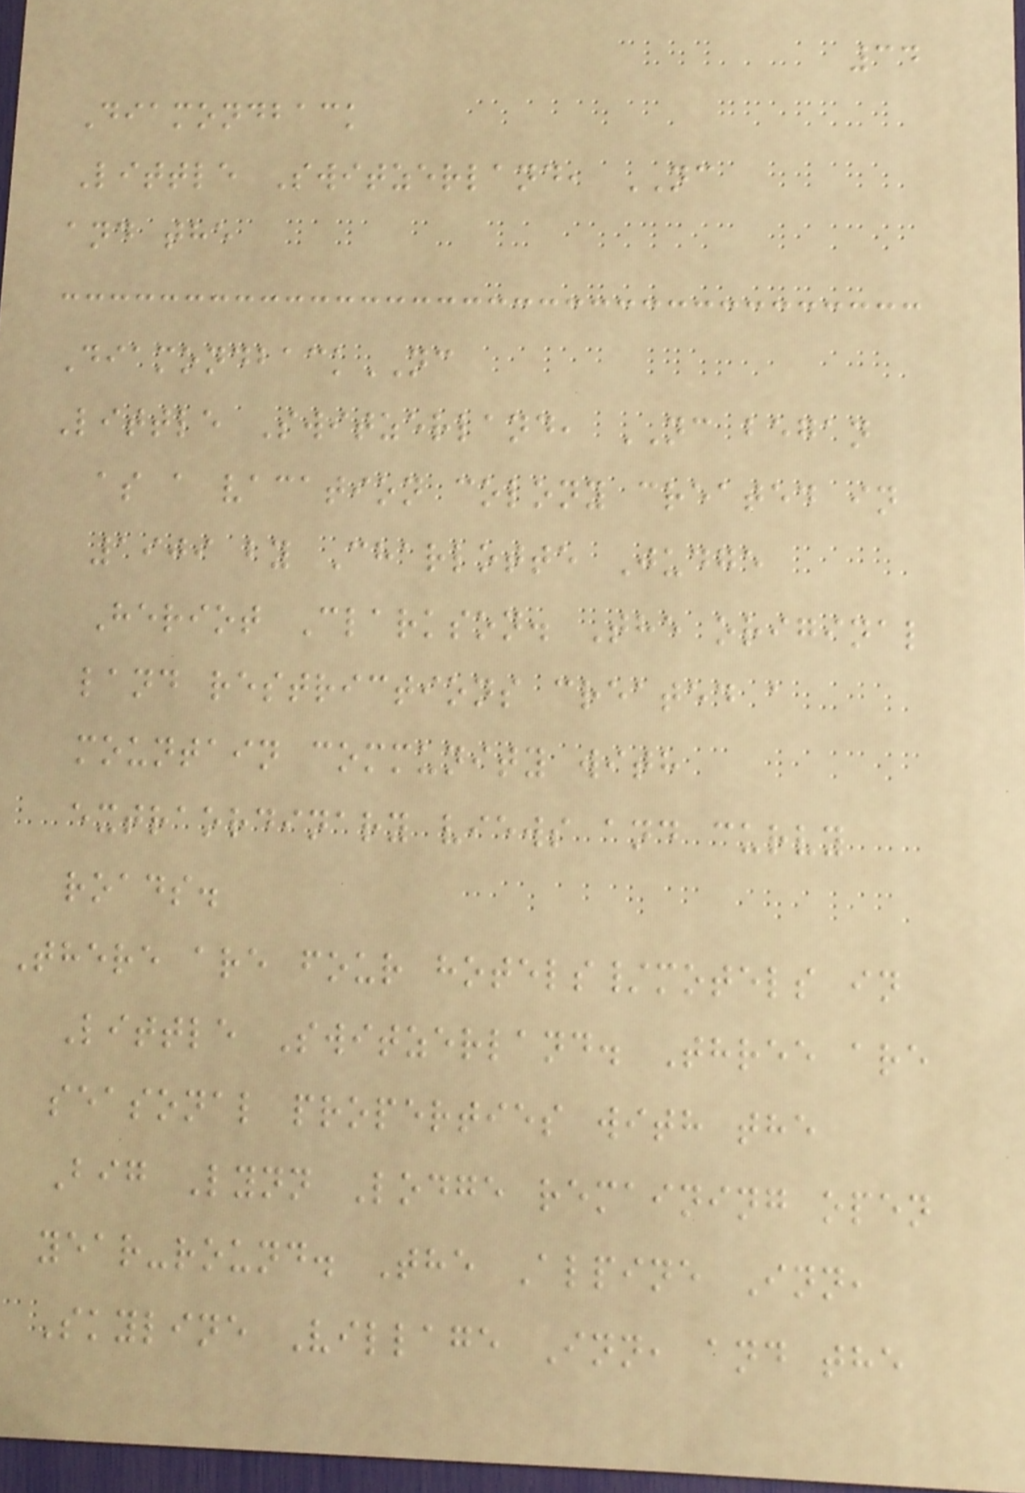34
Diamondback
Little Switzerland, NC
and the
DiamondbackNC
Little Switzerland, NC began
as a vacation colony created in
1909 by Charlotte Judge
Heriot Clarkson. The original
land restrictions created a
mountain community with
extraordinary views and curvy
roads.
There are four hotels/motels in
Little Switzerland. Three are
seasonal properties with the
Big Lynn Lodge remaining open
year-round. The Alpine Inn,
Skyline Village Inn, and the
